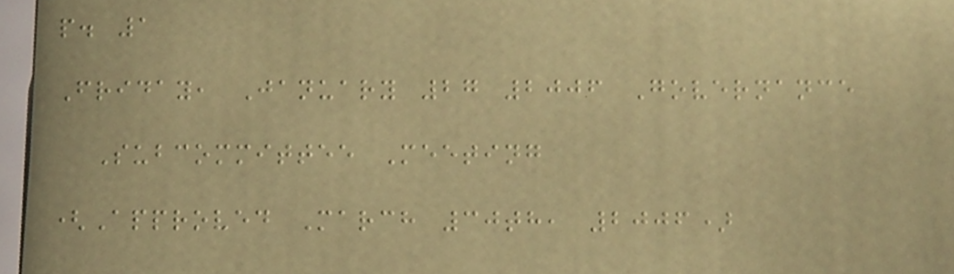p. 1
Friday, January 27 2006 Governance
Subcommittee Meeting
(Approved March 30th, 2006)
